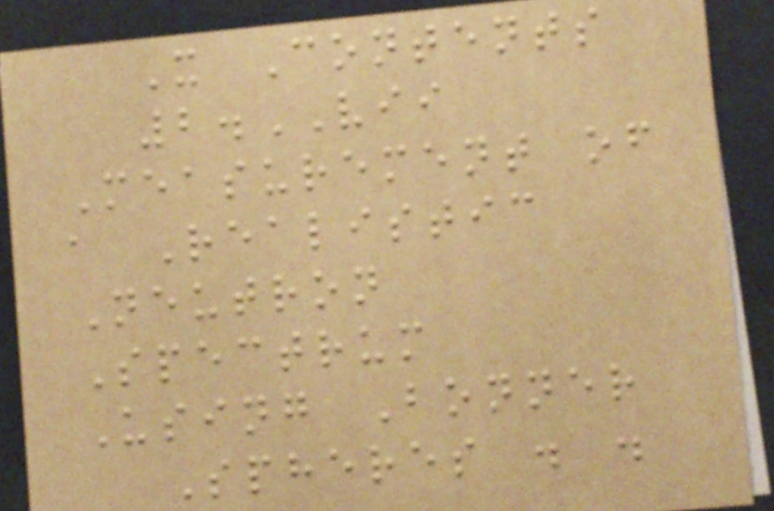X Contents
2.VII
Measurement of
a Realistic
Neutron
Spectrum
Using Bonner
Spheres . .
